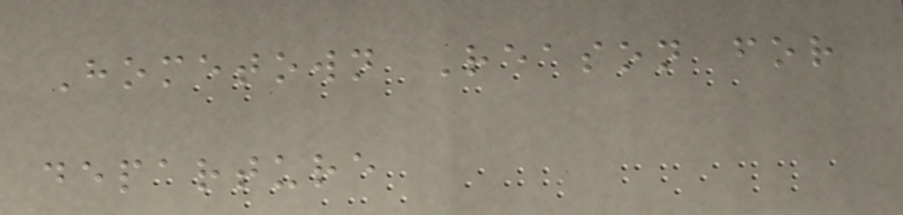Hometown Reason for
departure
